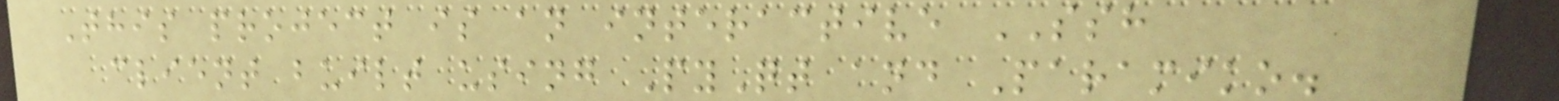This project is an interactive SSH
client built using PyQt and Paramiko.
